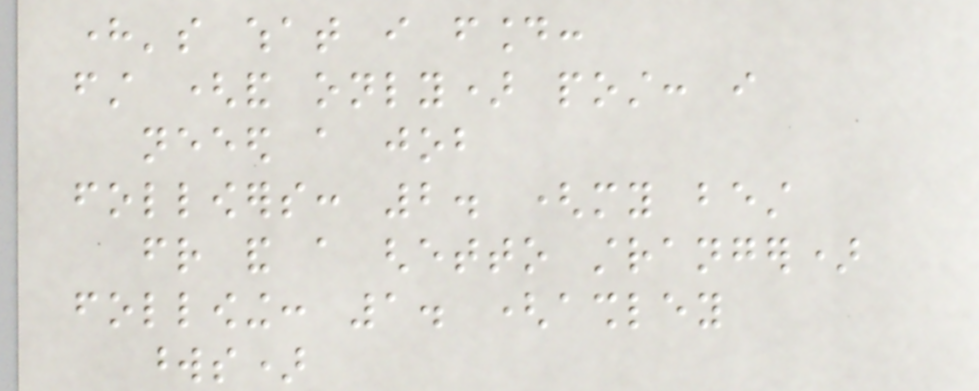here's what i found:
first (and only) post: i
neeed a job
followers: 2. (my best
friend and a ghetto stranger)
following: 1. (ashley
words)
